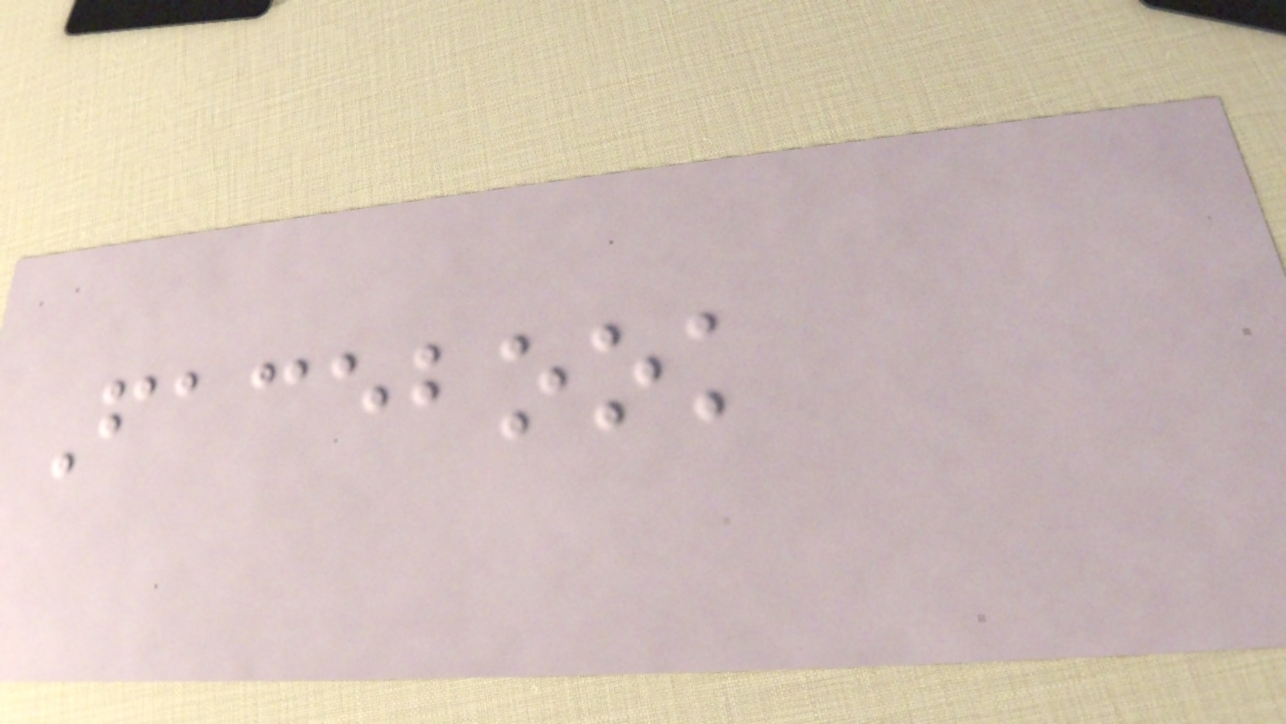Facebook
